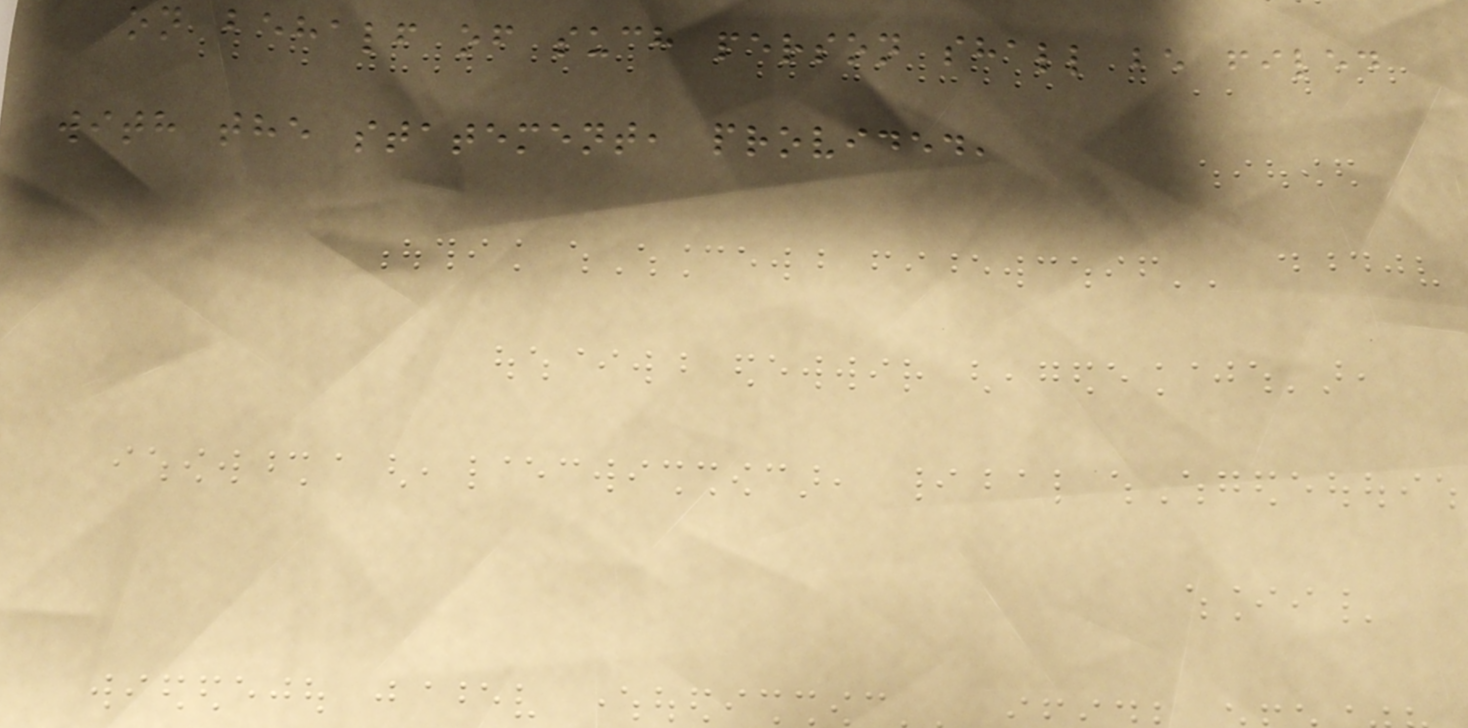on behalf of such person shall be filed
with the statement, provided,
